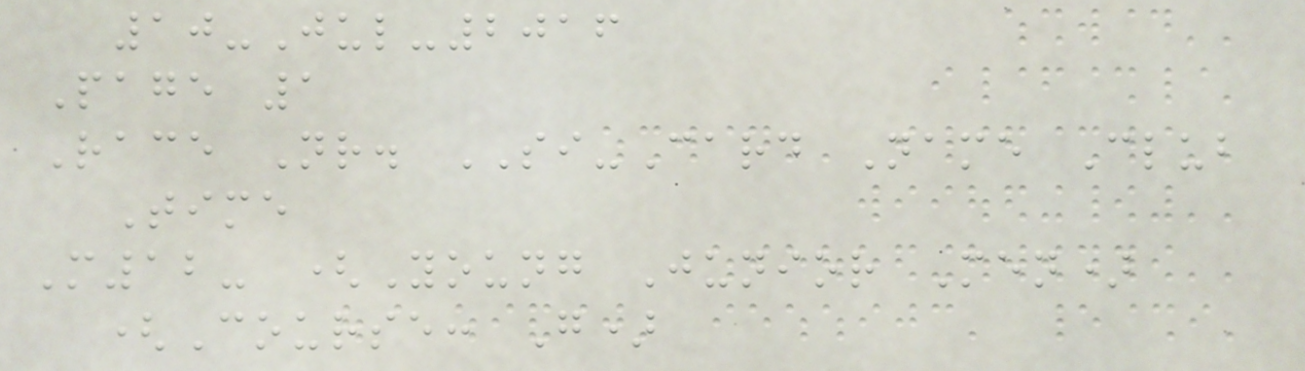10-Jul-2016
Page 1
Race Nr. SI-Card Name Club
Time
M12- (Young Junior Men)
(Course: G)
